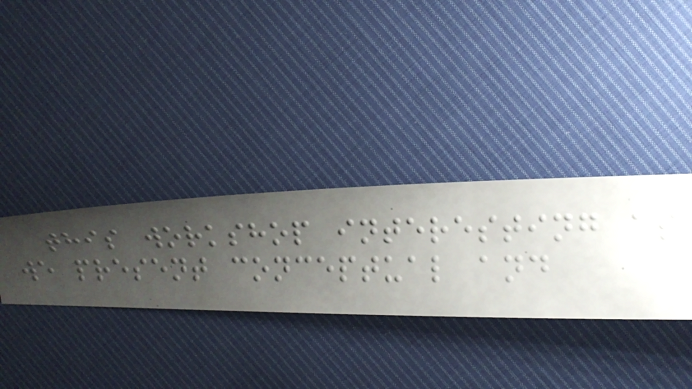this workshop interesting as
we present conceptual and
